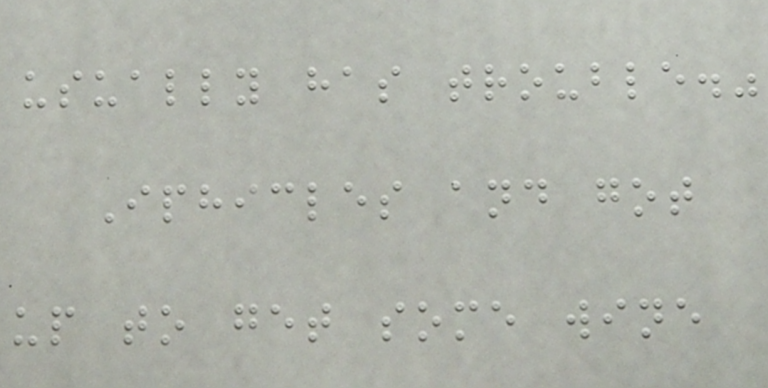usually has trouble."
Iphicles and got
up to get some wine
